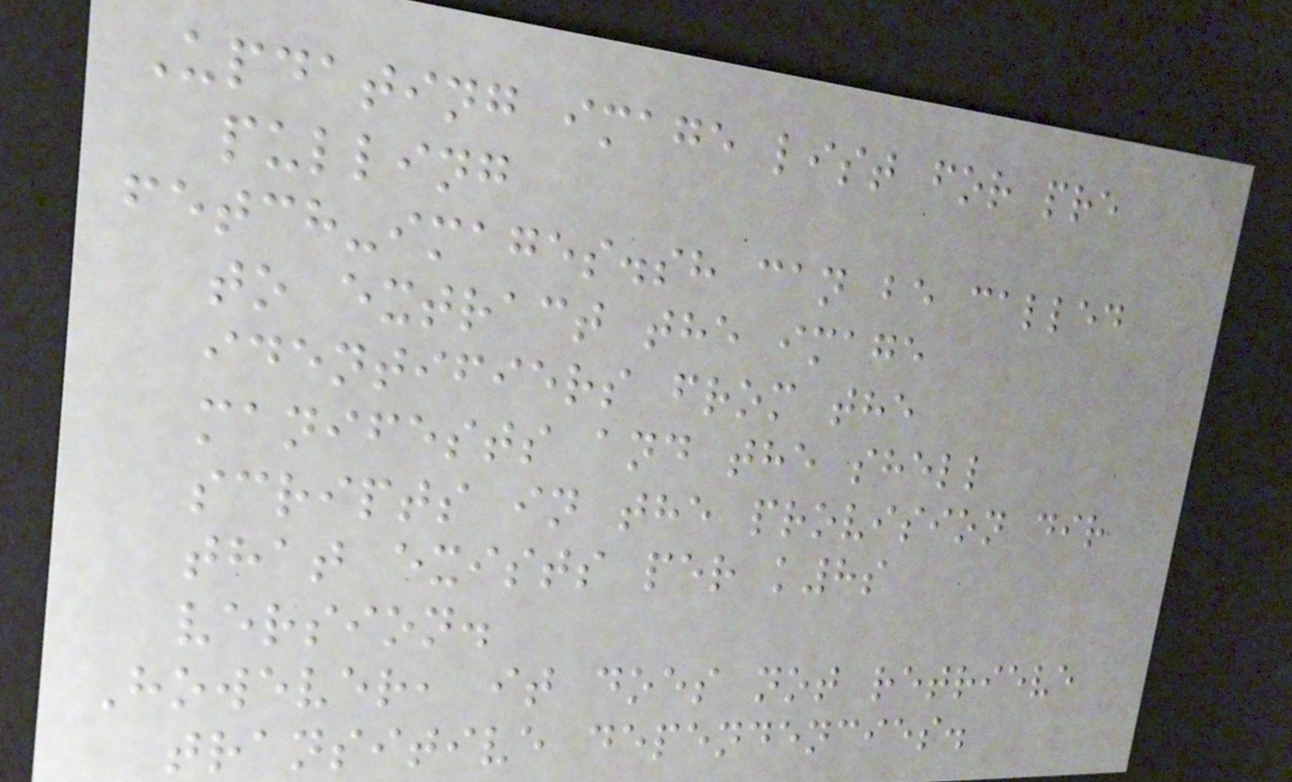Updating image list for pre
pulling
fetch-images.sh can be called
to extract the image
identifiers from the
manifests and the shell
scripts in the provision dir
that exists per k8s
version.
However, it does not retrieve
transitive dependencies.
